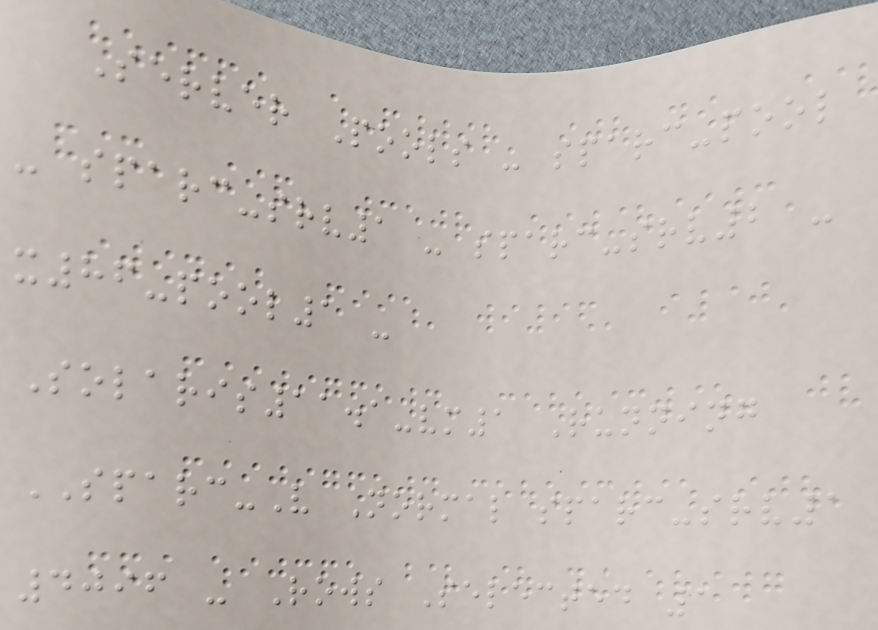Server Pools - sparc-pool
- sparc-srv1 - sparc-srv2 -
x86-pool1 -
Solaris11.1-vm1 Running
SPARC-V Normal sparc-srv1
4096 - Rows Selected 1
